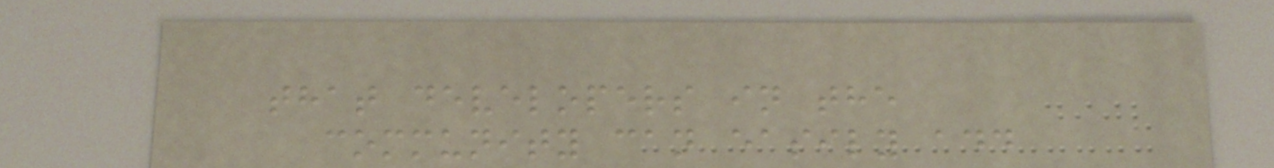that developers in the
community can easily add
